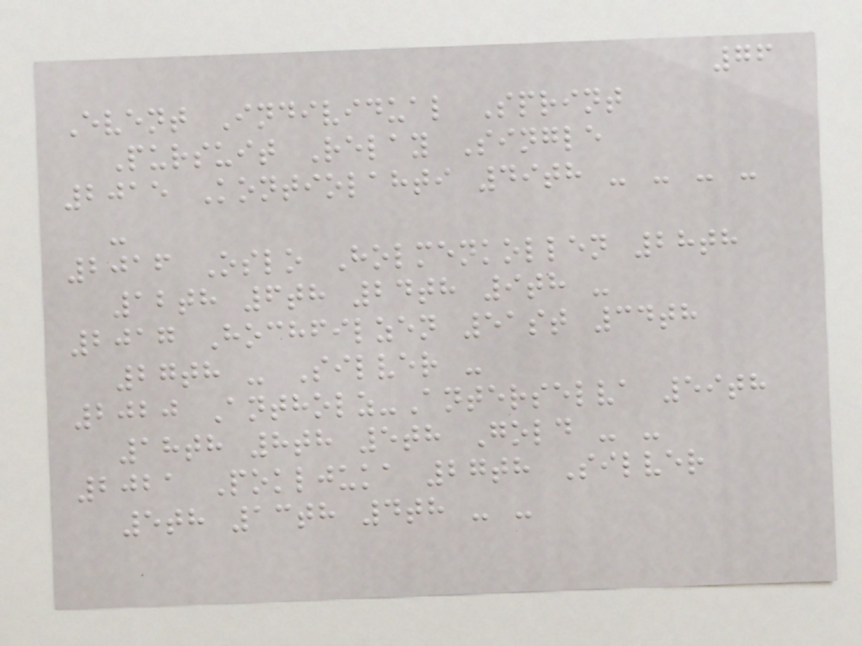76
Event Individual Sprint
Pursuit Relay Single
2015 Kontiolahti 49th - - - -
-
2016 Oslo Holmenkollen 28th
12th 6th 24th 9th -
2017 Hochfilzen 51st 34th
27th - Silver -
2020 Antholz-Anterselva 59th
18th 8th 5th Gold - -
2021 Pokljuka 27th Silver
5th 13th 4th - -
